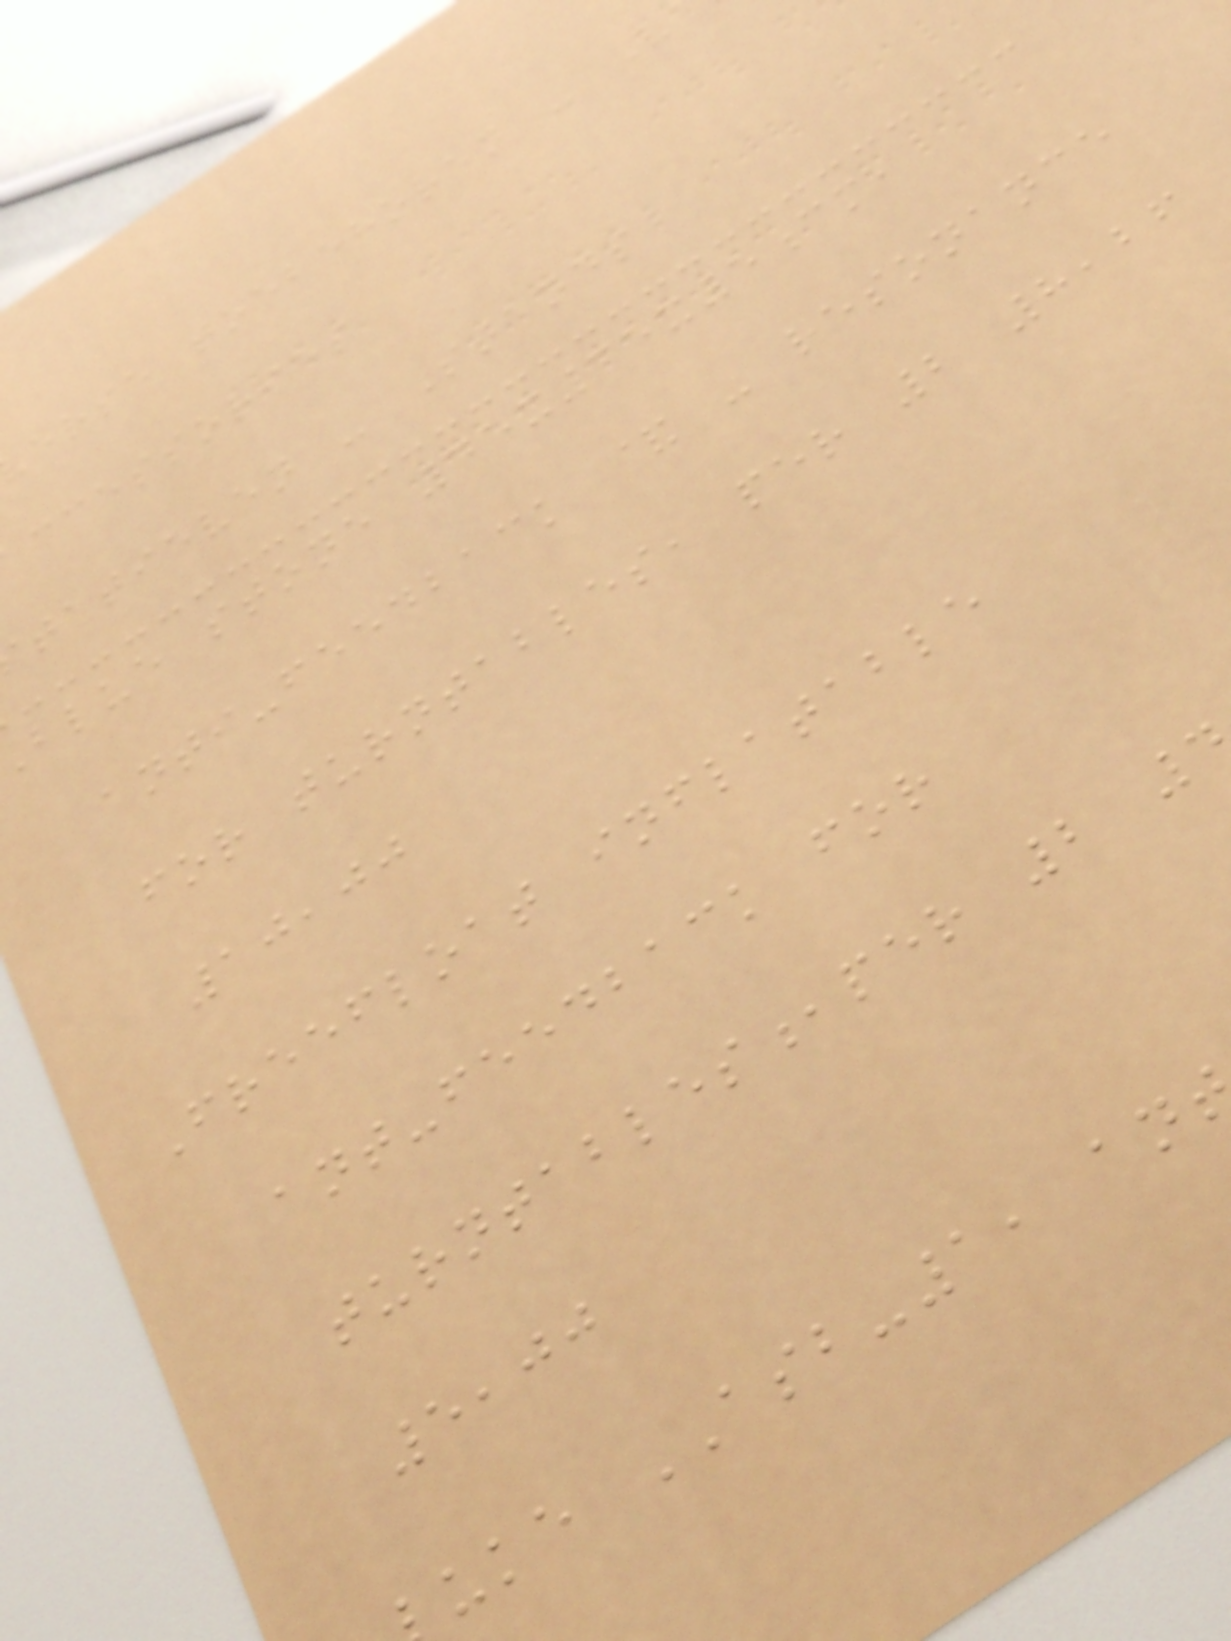erse toebehoren - V
ccessories
tatieven - Stands
blue stone 45x35x5cm,
anti-feedback & - resonance
for turntables, per 2 8,26
10,00
Freefloat inflatable
ant-feedback for
turntables,per 2
5,00
uke ASB-1, an
